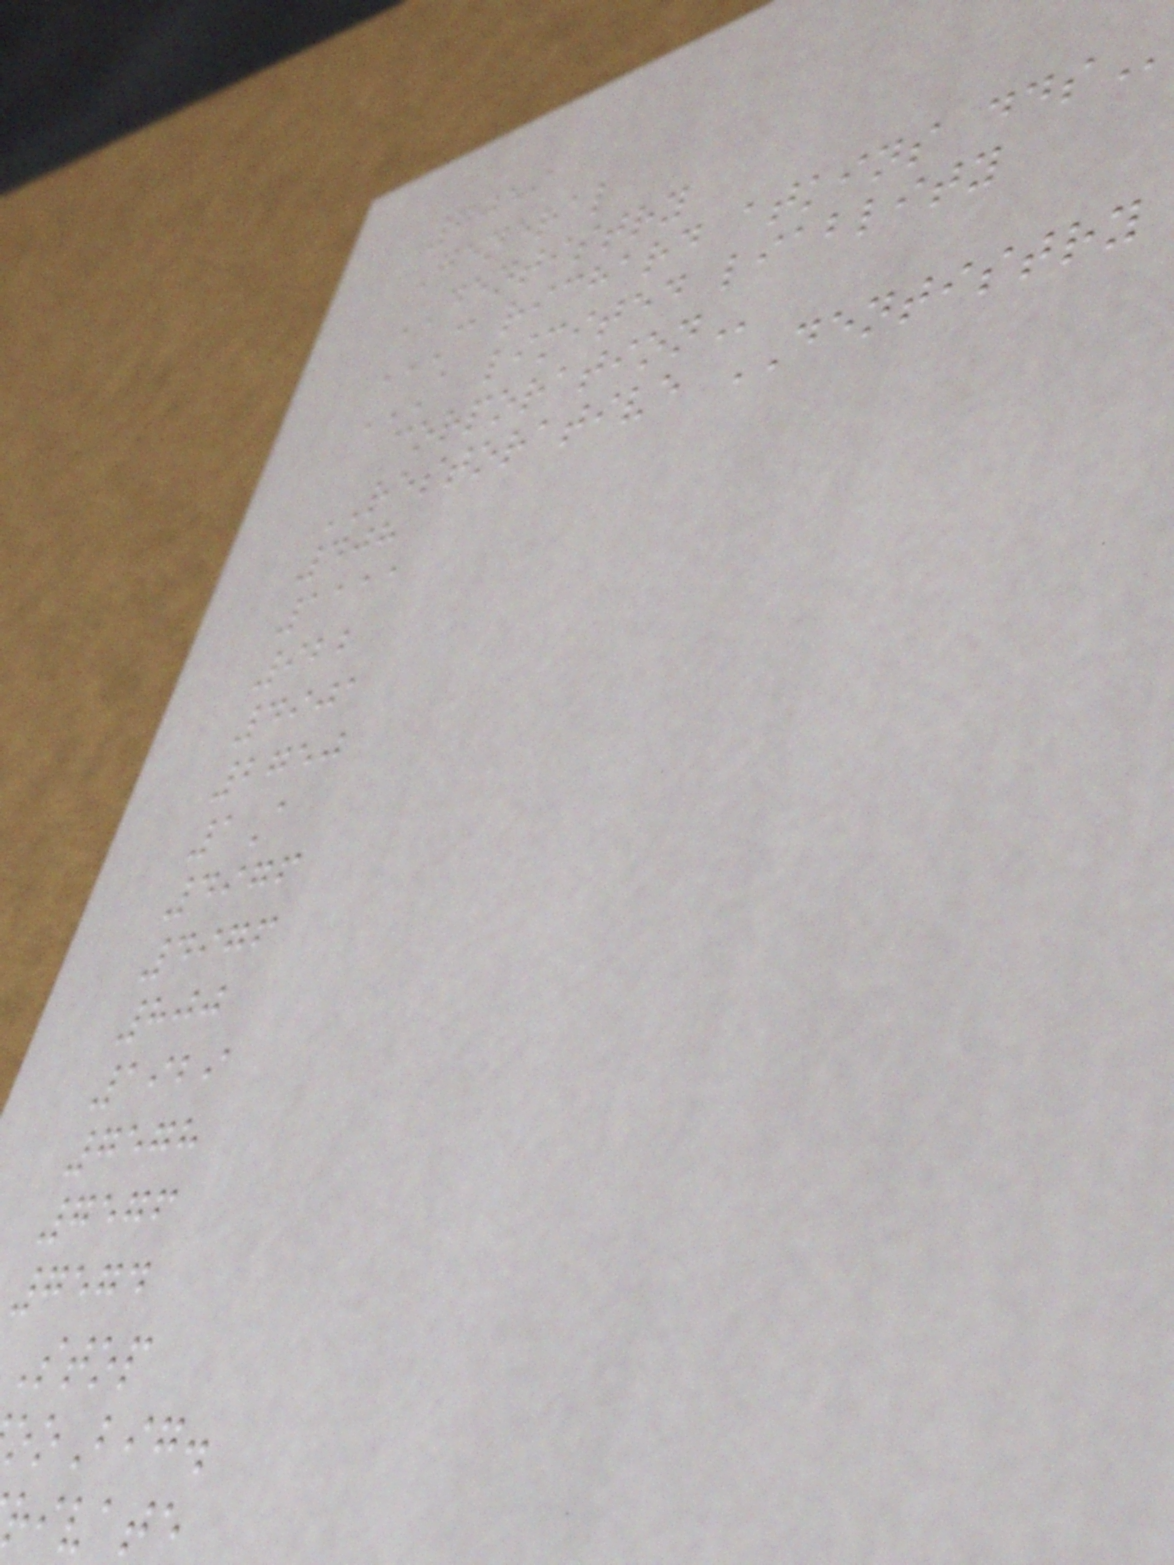7059
General
DENTISTRY
A LIMITED LIABLITY
RESTORATIVE DENTISTRY
408
1111
922
4901
2750
1A
4976
4976
800
1929
7578
7576
7574
stop
ooBig.
rivate
